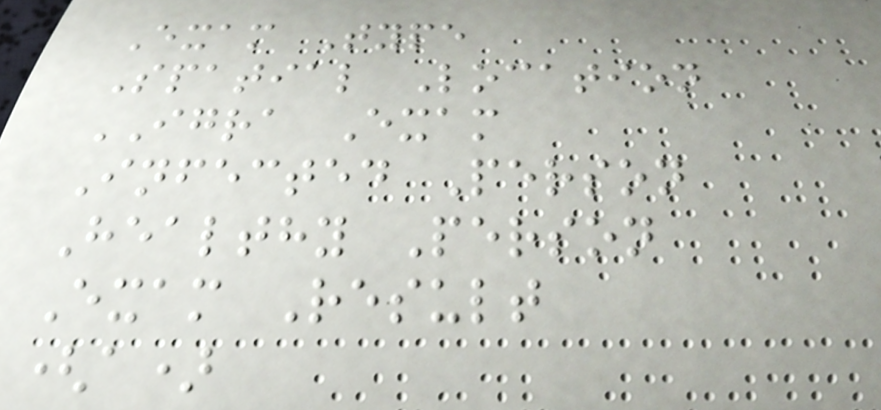Exam Type
Spatial Location
IGRA Exam
Infected Person
Healthy Person
Exam Result
(a)
